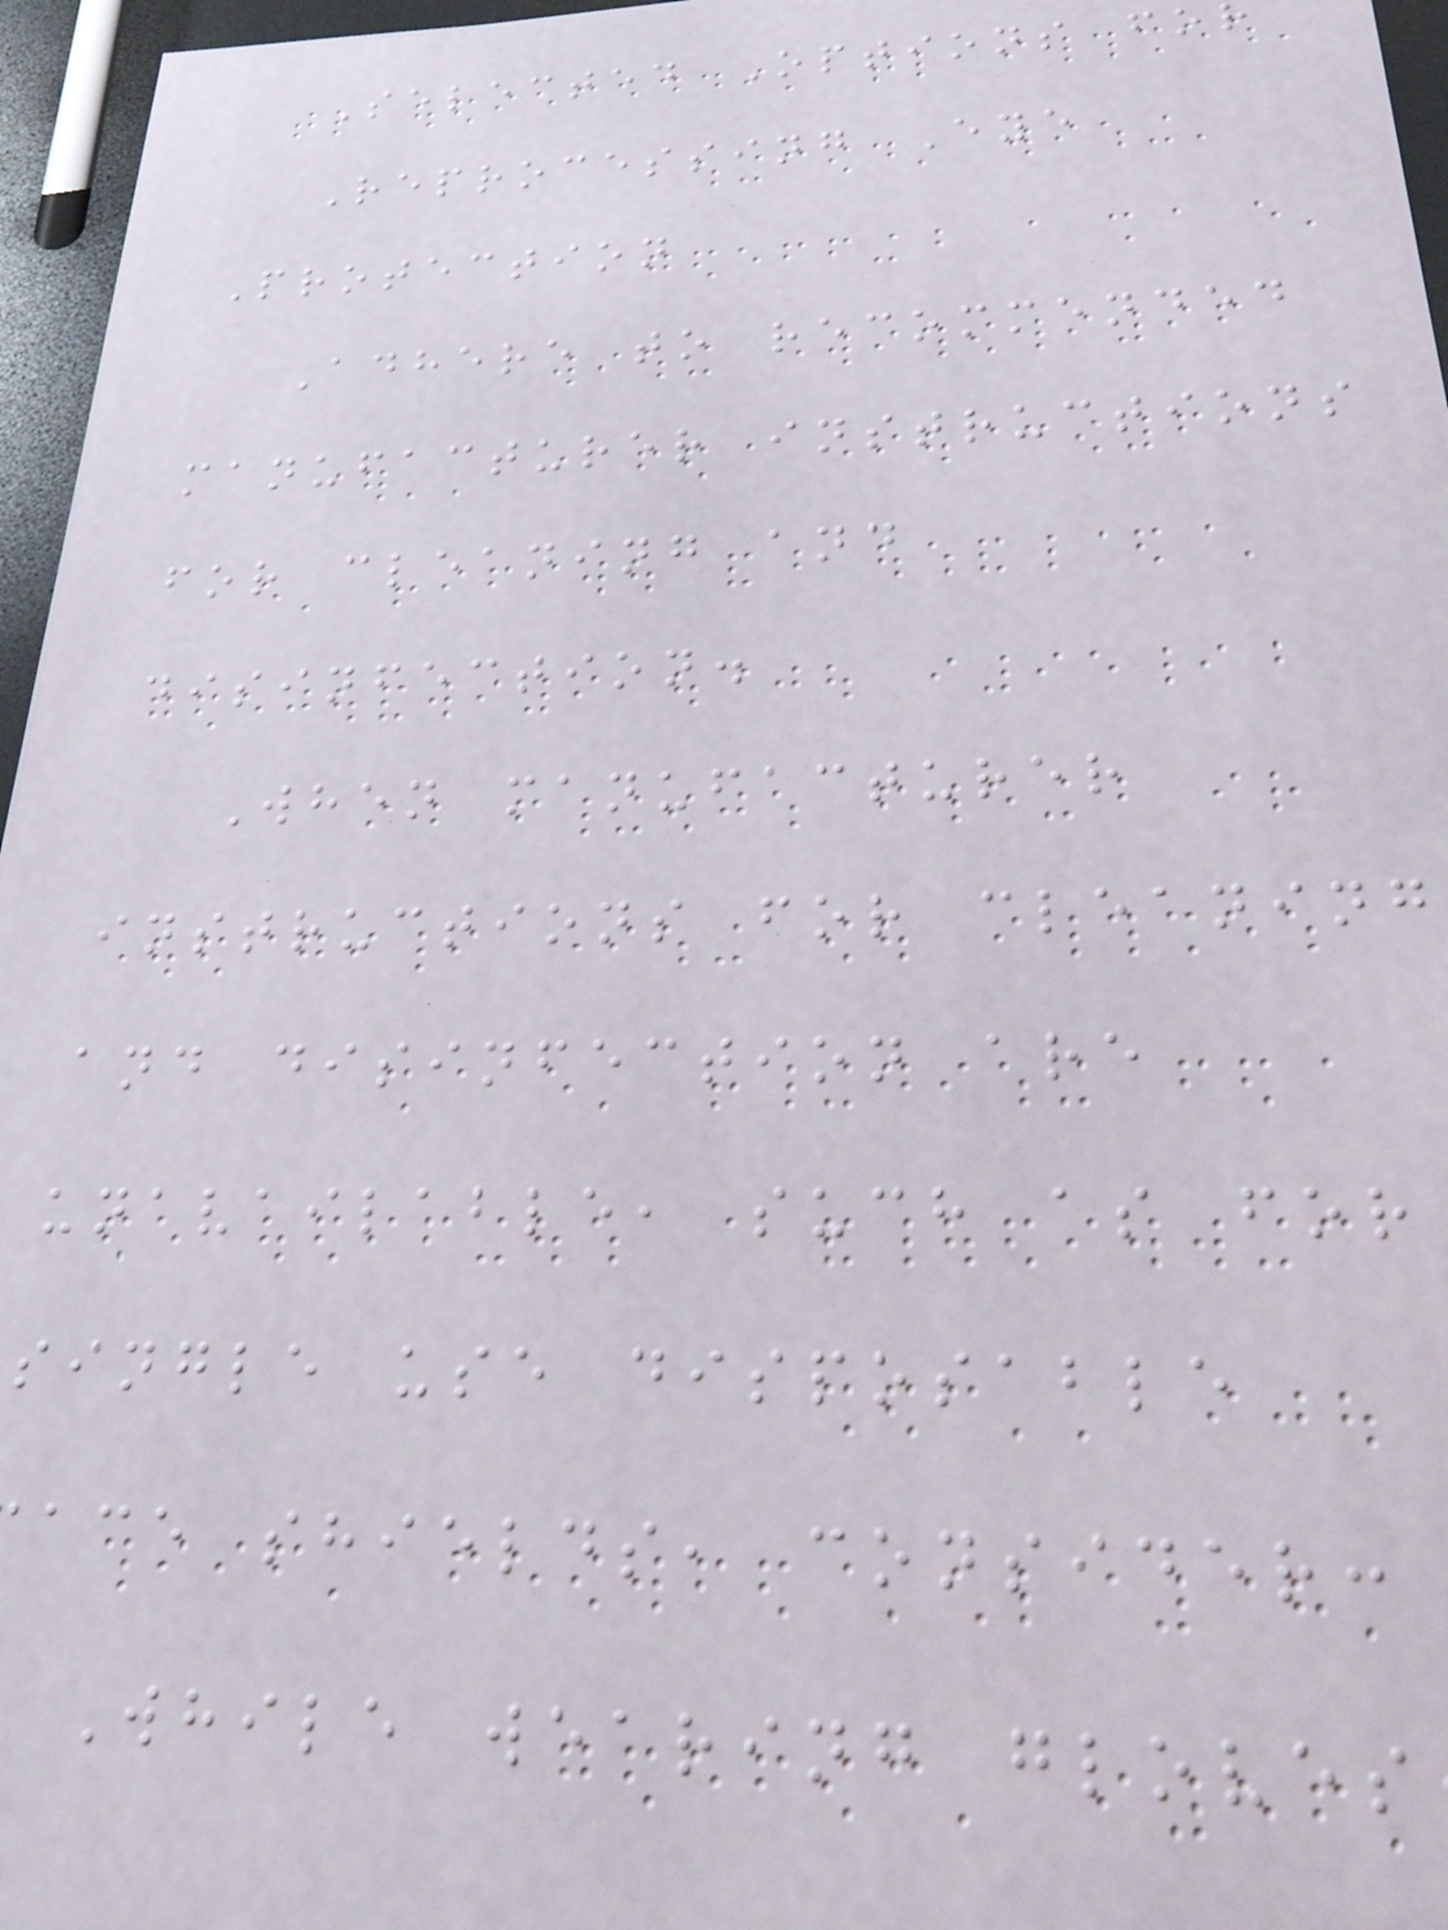Selected Options fo
Reprocessing Eye
Protection
Adhere to recommended
manufacturer instructions
for cleaning and
disinfection.
When manufacturer
instructions for cleaning
and disinfection are
unavailable, such as for
single use disposable
ace shields, consider:
While wearing gloves
